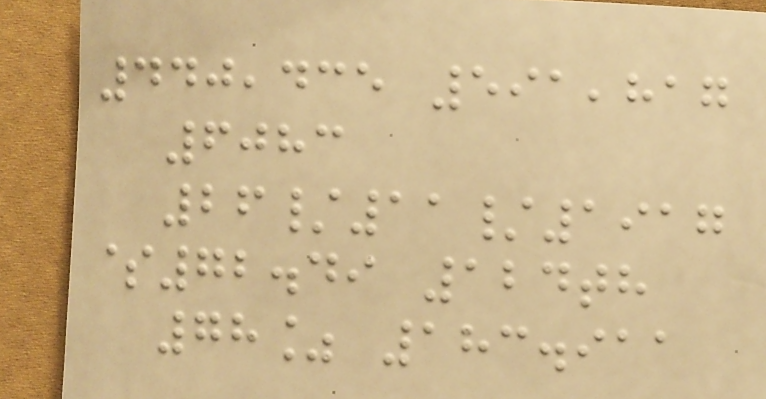440,435 591,817
6083
26/11/1917
$72.49 124th
78% 183.911
